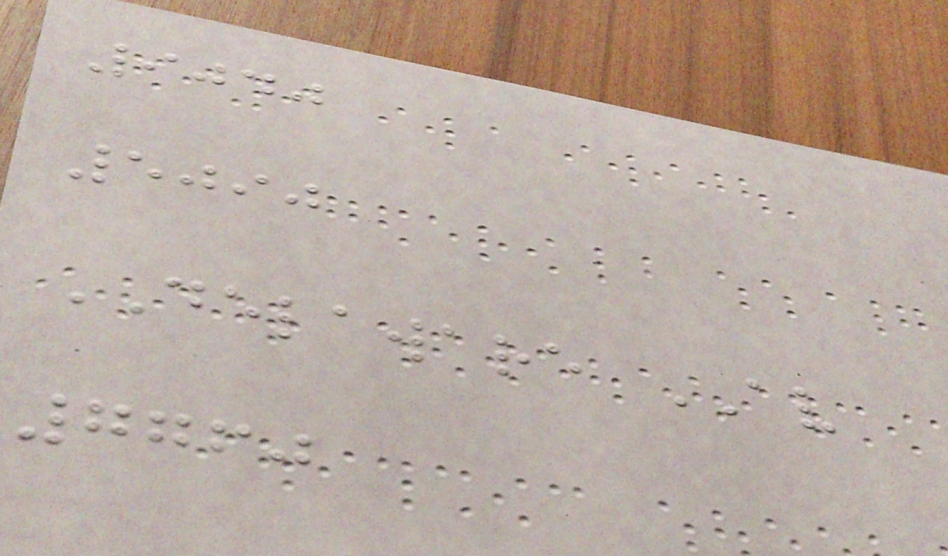9040
5090
DELAWARE AV
7760
